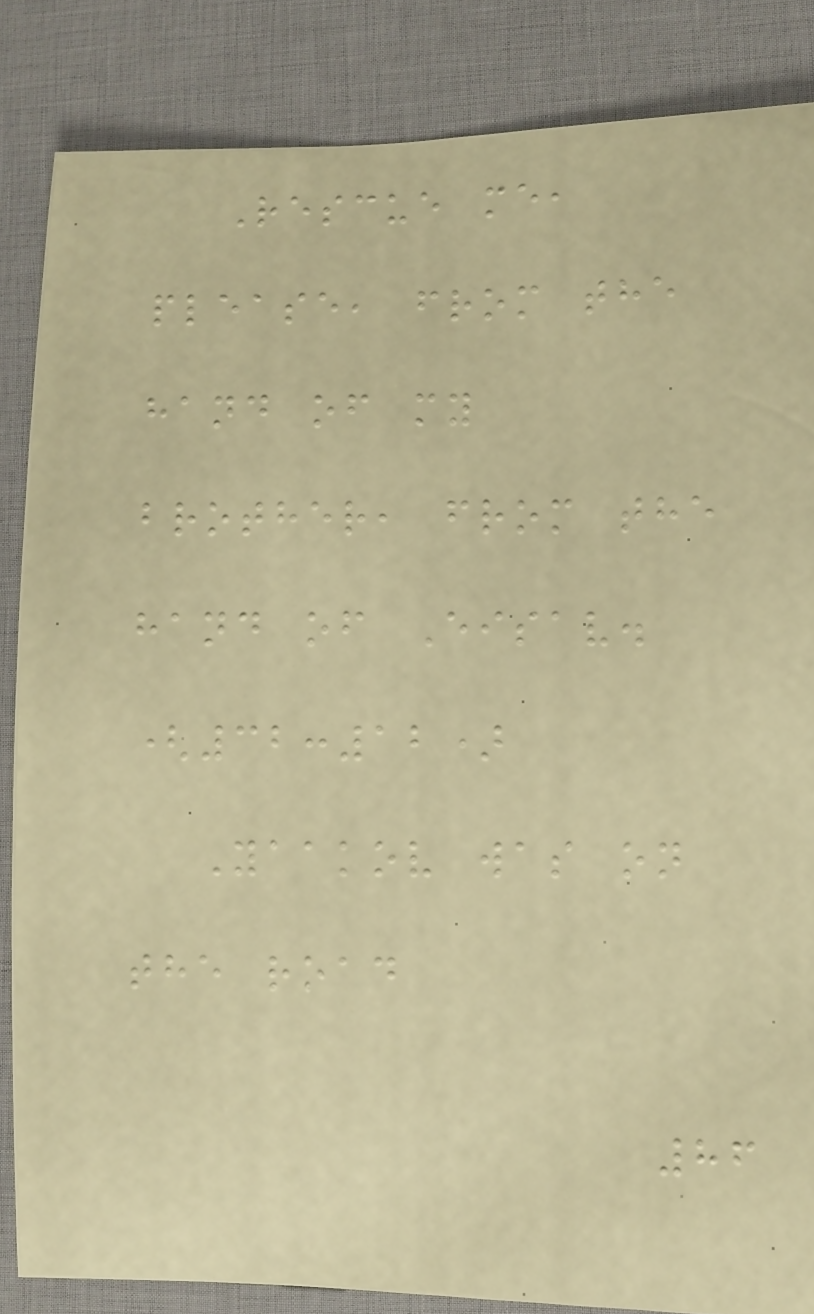Rescue me,
please, from the
hand of my
brother, from the
hand of Eisav.
(32:12)
Yaakov was on
the road
86
